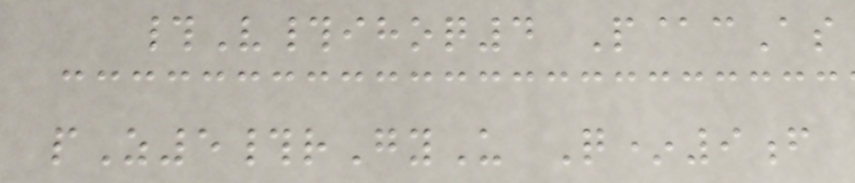#V#ihoq4 P@cAs
pZ5#rGyU Q*9f
